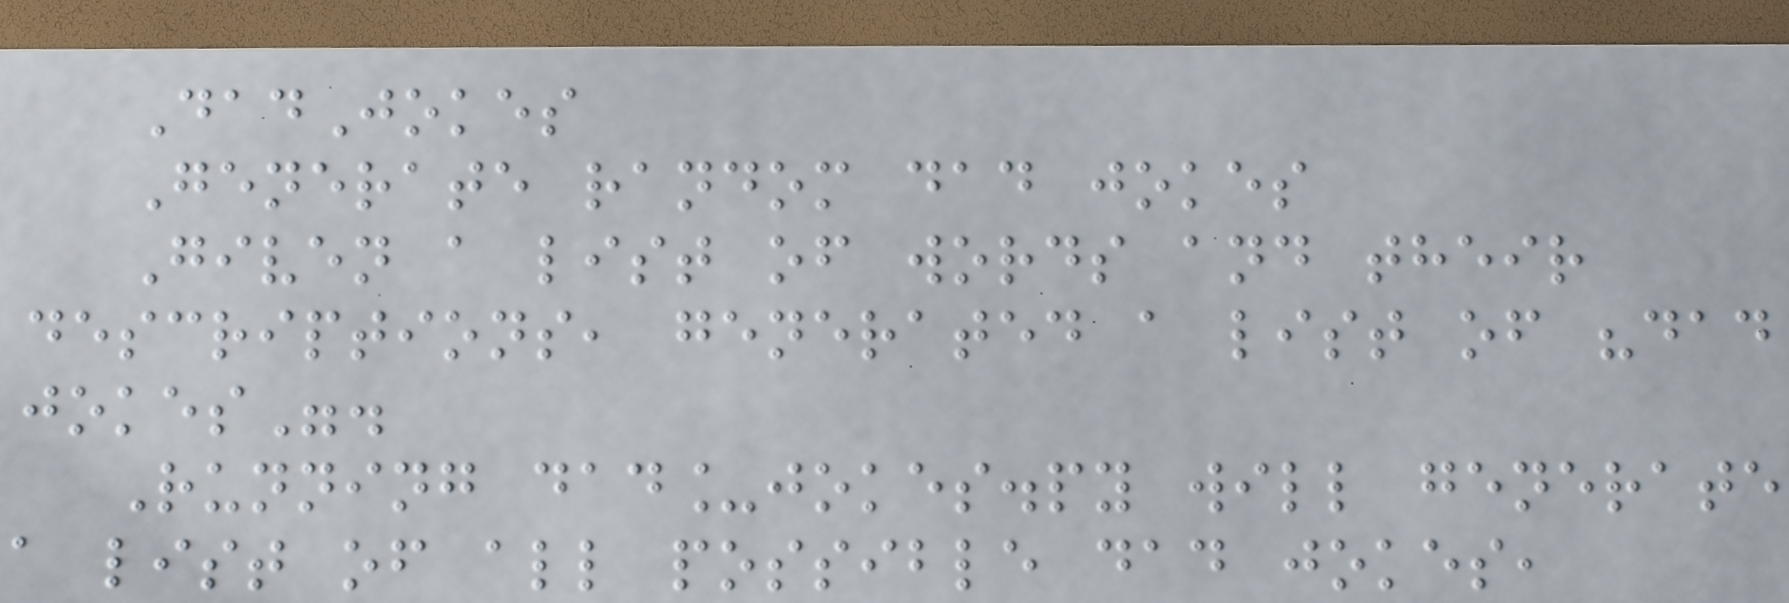DadJokes
Generate random dad jokes
Given a list of words and their
descriptions, generated a list of "dad
jokes".
Running dad_jokes.py will generate
a list of all possible dad jokes,
